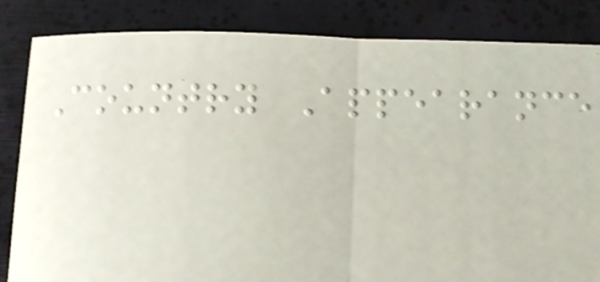Country Appearance
